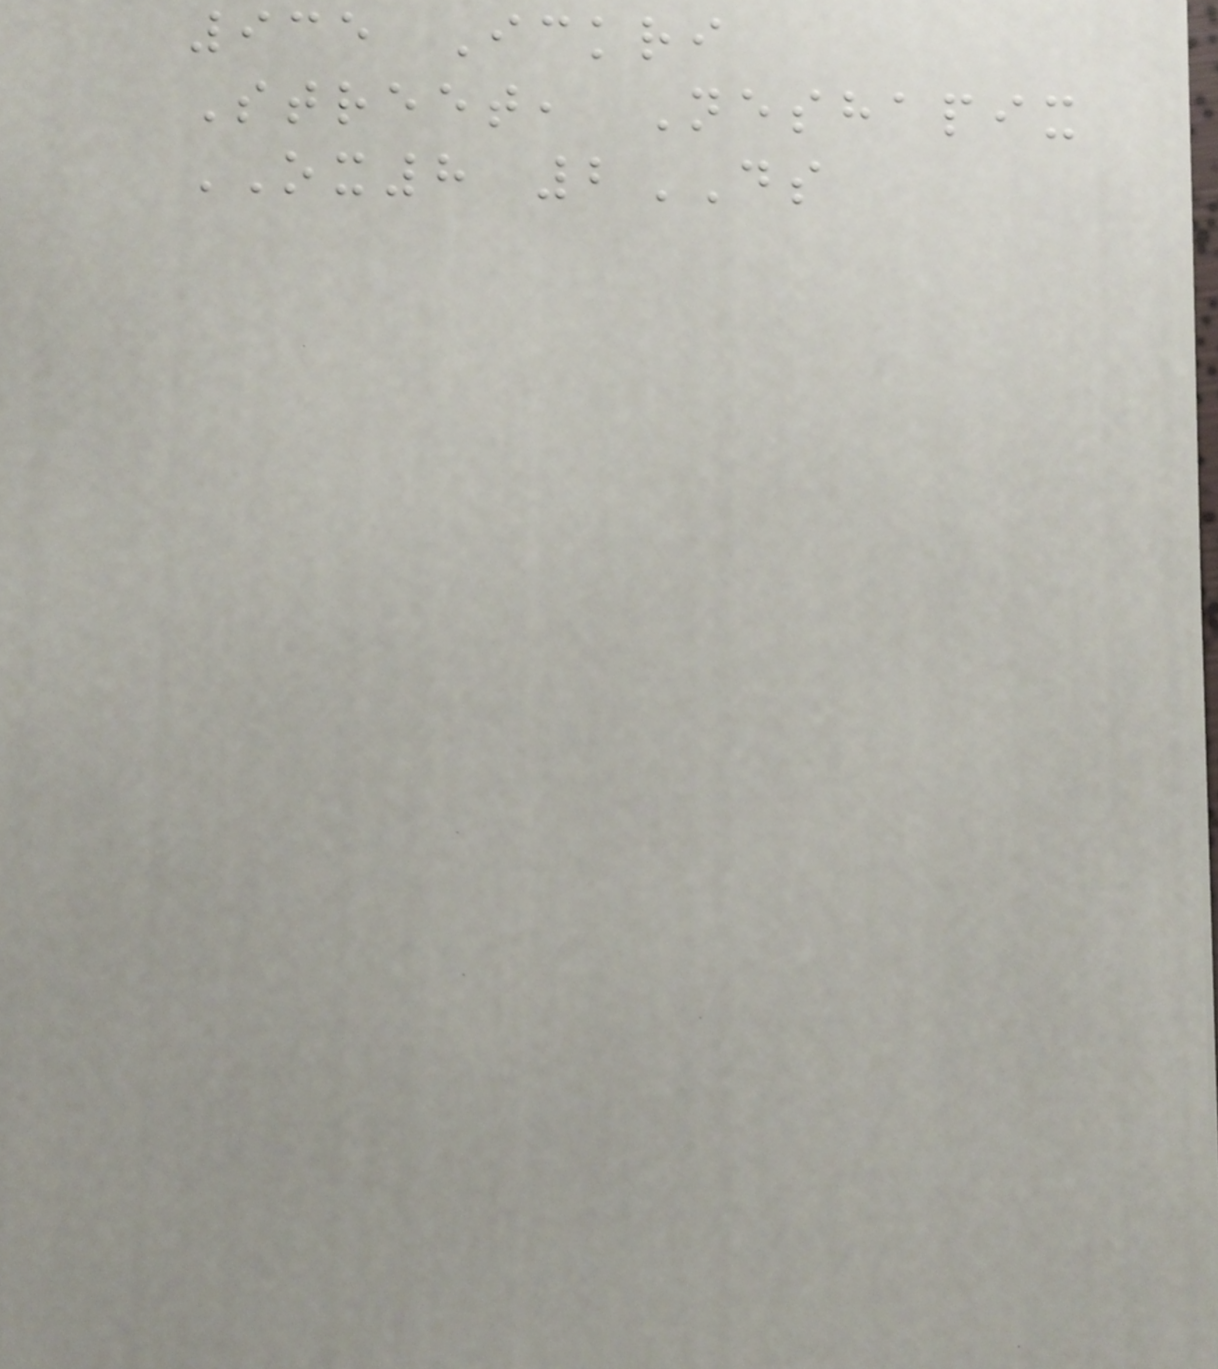935 Ickri
Street, Neshapix
OX8 2DS
